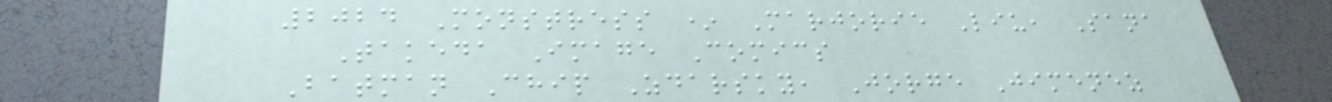2024 Monstress * Marjorie Liu, Sana
Takeda Image Comics
Batman Chip Zdarsky, Jorge Jimenez
